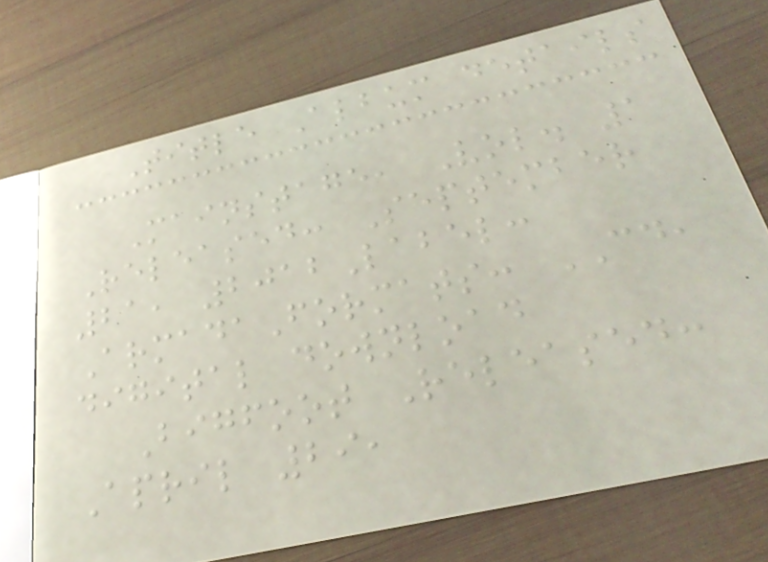Title Album details
Mainstage, Vol. 1
Released: September
21, 2012Label:
ArmadaFormats: CD,
digital download
Bigfoot Released:
April 29,
